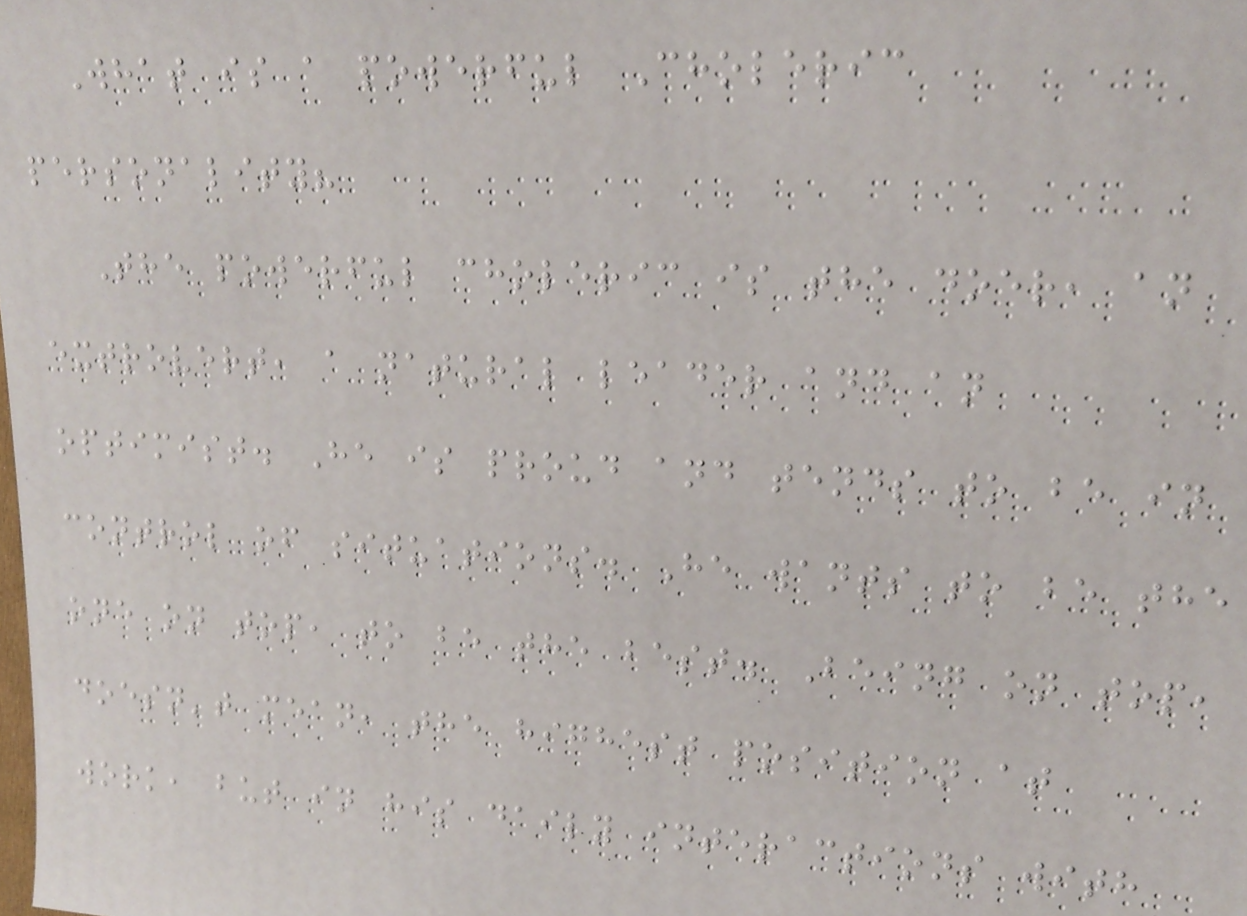What is a powerful Choleric
personality?
The powerful choleric is the doer, an
extrovert, a natural leader and an
optimist. He is proud and tends to be in
control of situations. He wants to be the
one on top, to be the best. Being on top,
doesn't mean, the highest position at
work, but in his daily interactions with
